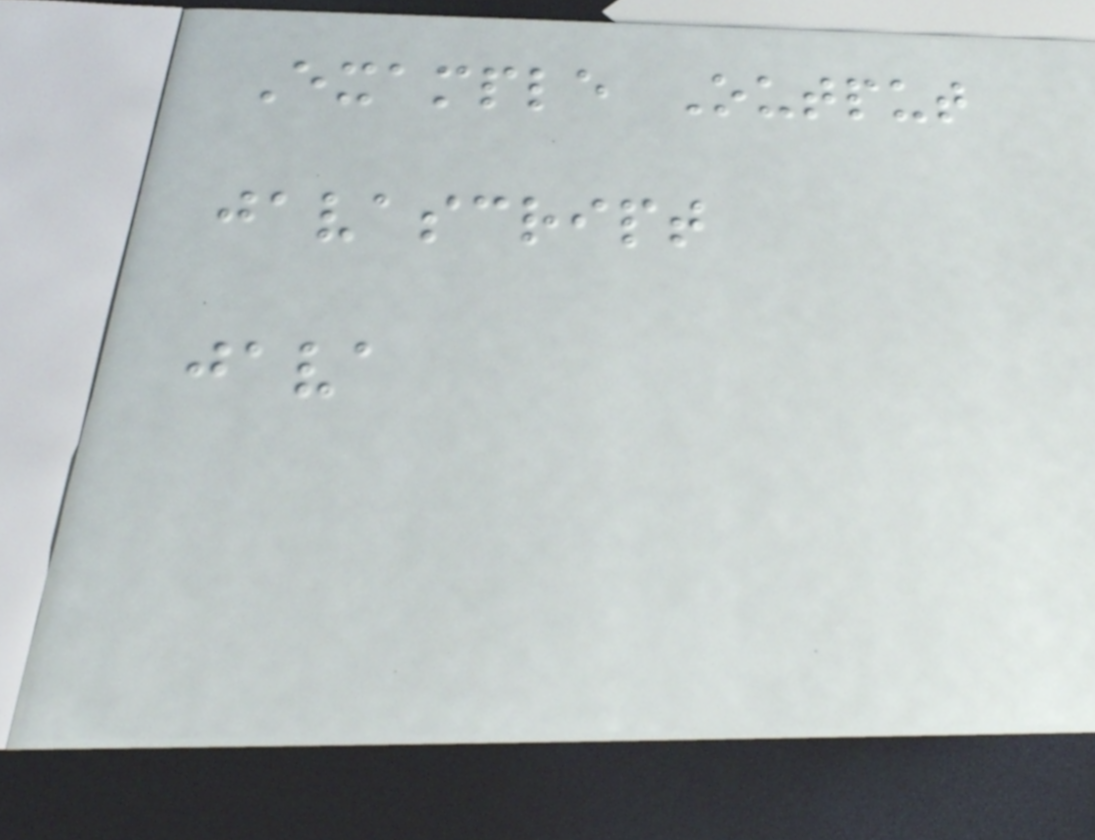Example Output
javascript
java
